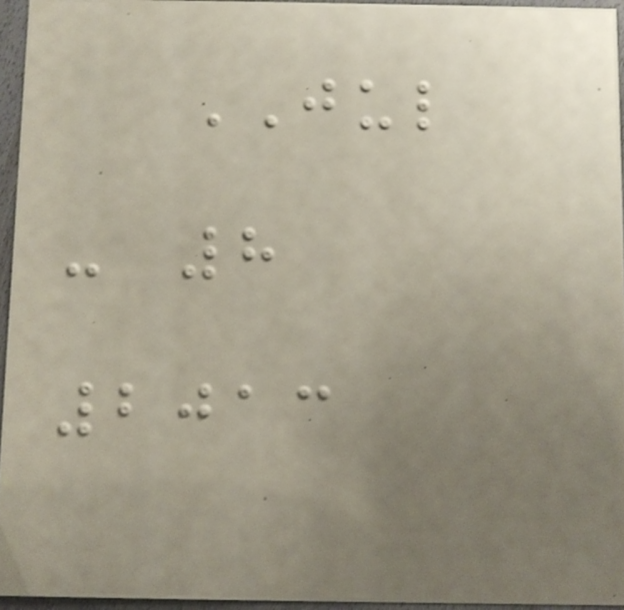JUL
- 8
2013
